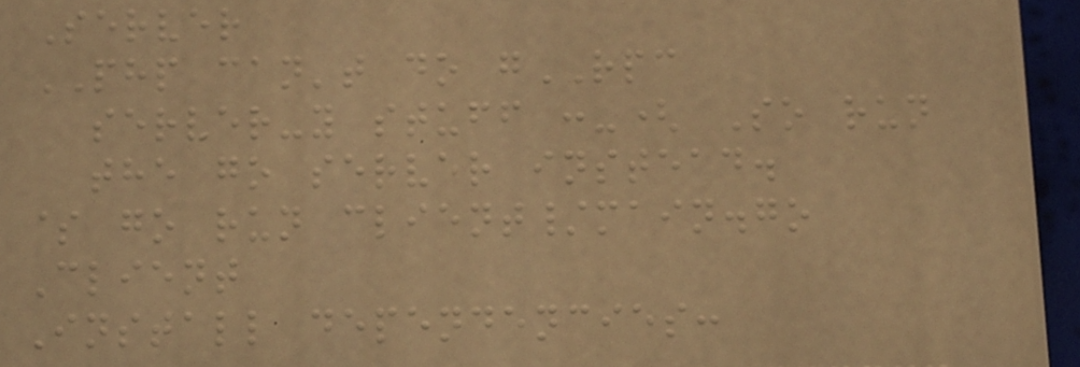Server
PHP can't do gRPC
server-y stuff :-( So run
the go server instead.
$ go run client/main.go
Client
Install dependencies:
